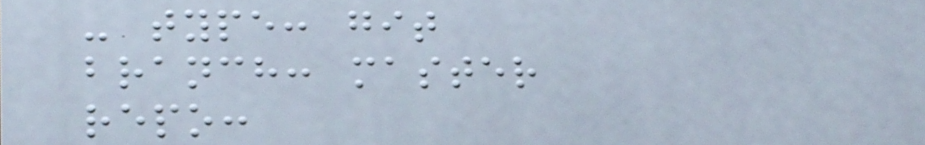- type: git
branch: master
repo:
